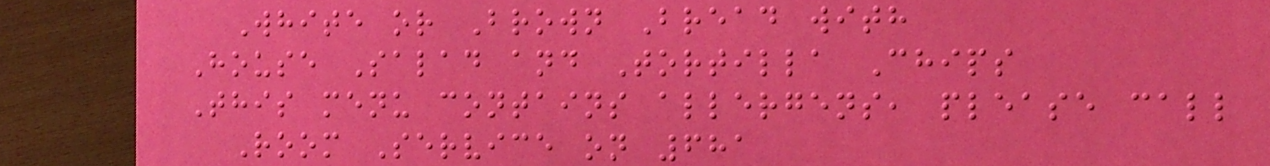White or Brown Bread with
House Salad and Tortilla Chips
This menu contains allergens, please call
Room Service on 681
